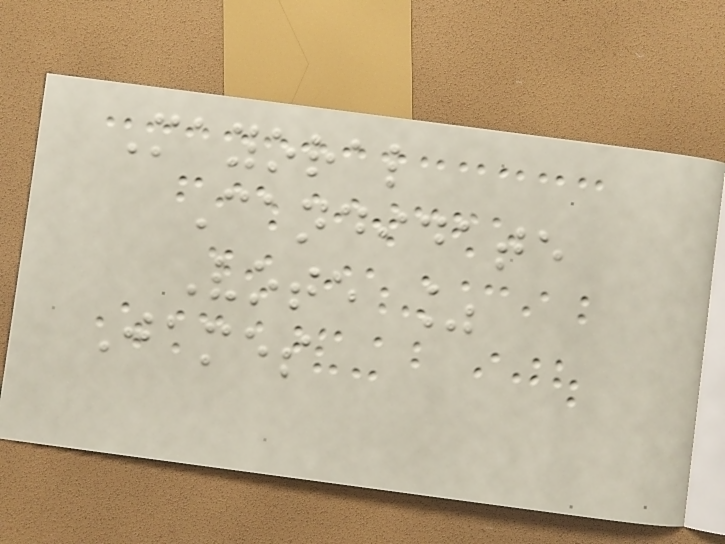Mayoral
Candidate
Vote %
James
